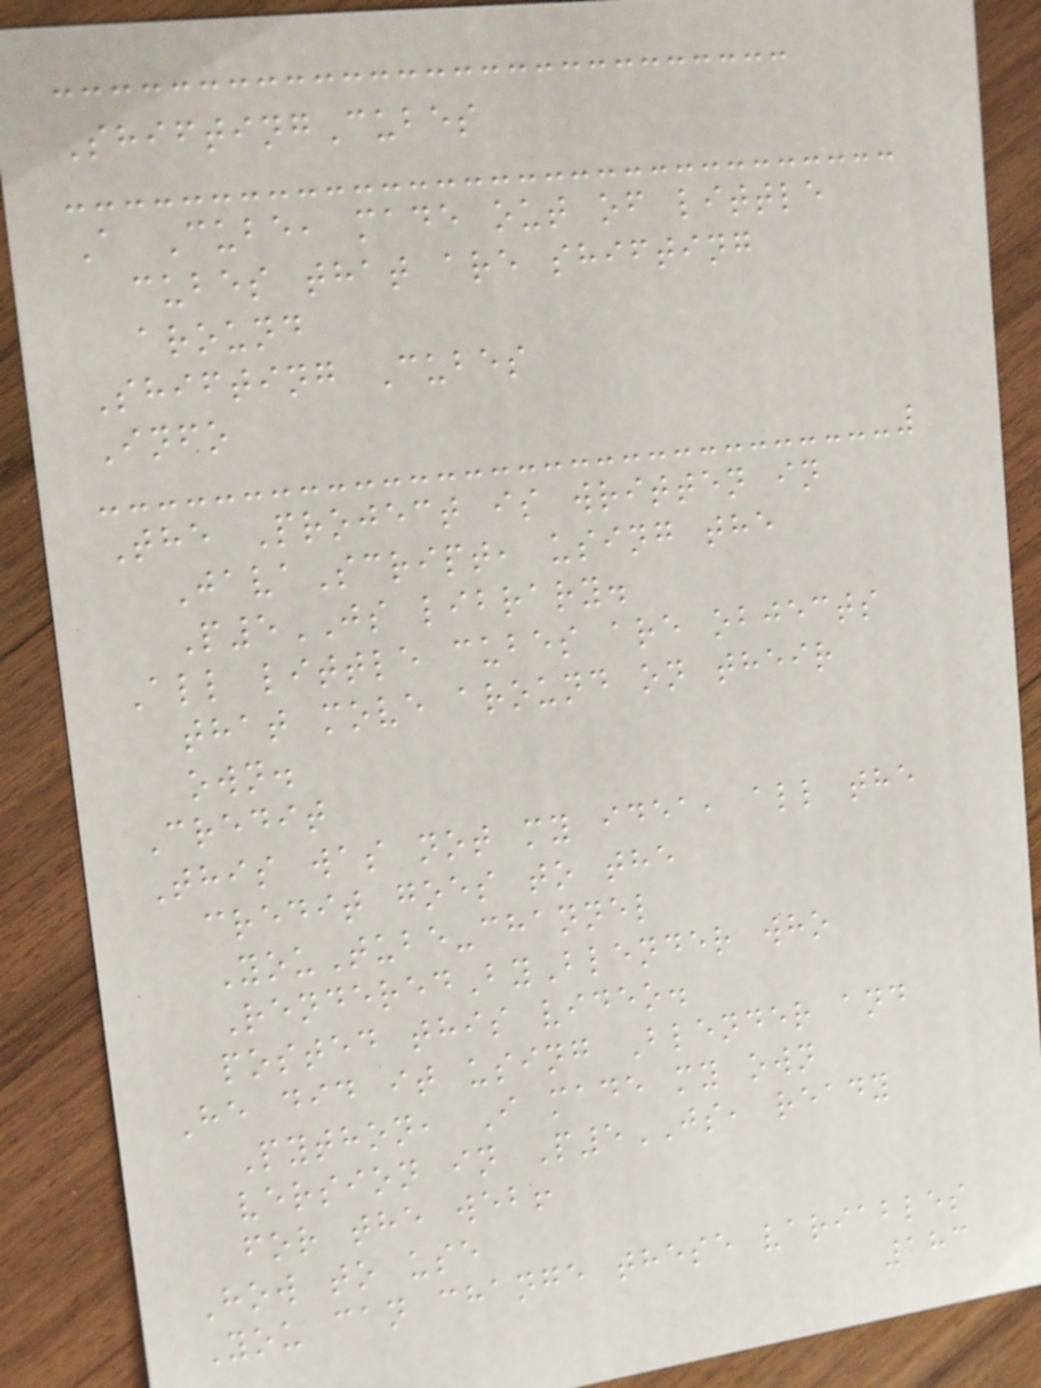ShiftingCubes
A Cube, made out of little
cubes that are shifting
around
Shifting Cubes
Info
The Project is written in
JavaScript, using the
P5JS library.
All little cubes are objects
that move around on their
own.
Credit
This was not my idea, all the
credit goes to the
YouTube-channel
RenderedByBlender who
posted this video.
He did it using Blender and
Python, I made my own
version in P5JS, ready
for the web!
How to use
You can change these variables
183
